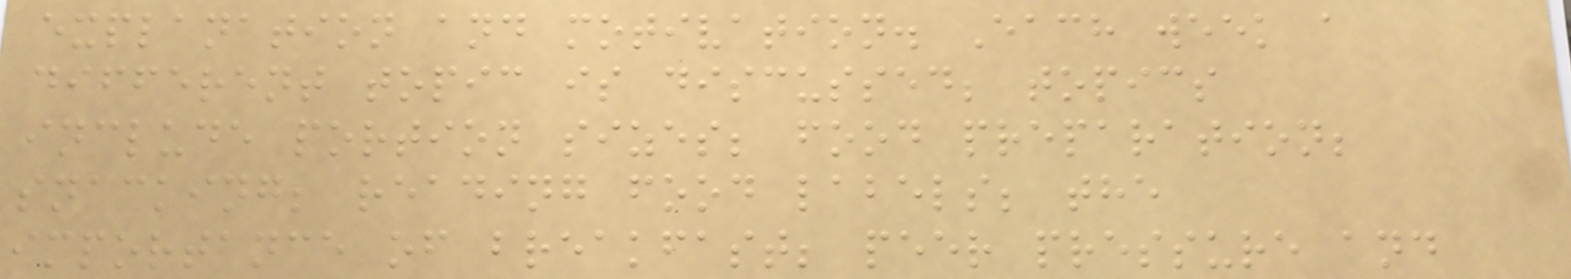explanation and motivation. Each week a
different topic is discussed; topics
include portion sizes; food preparation;
snacking; reading food labels; the
importance of breakfast; peer pressure and
